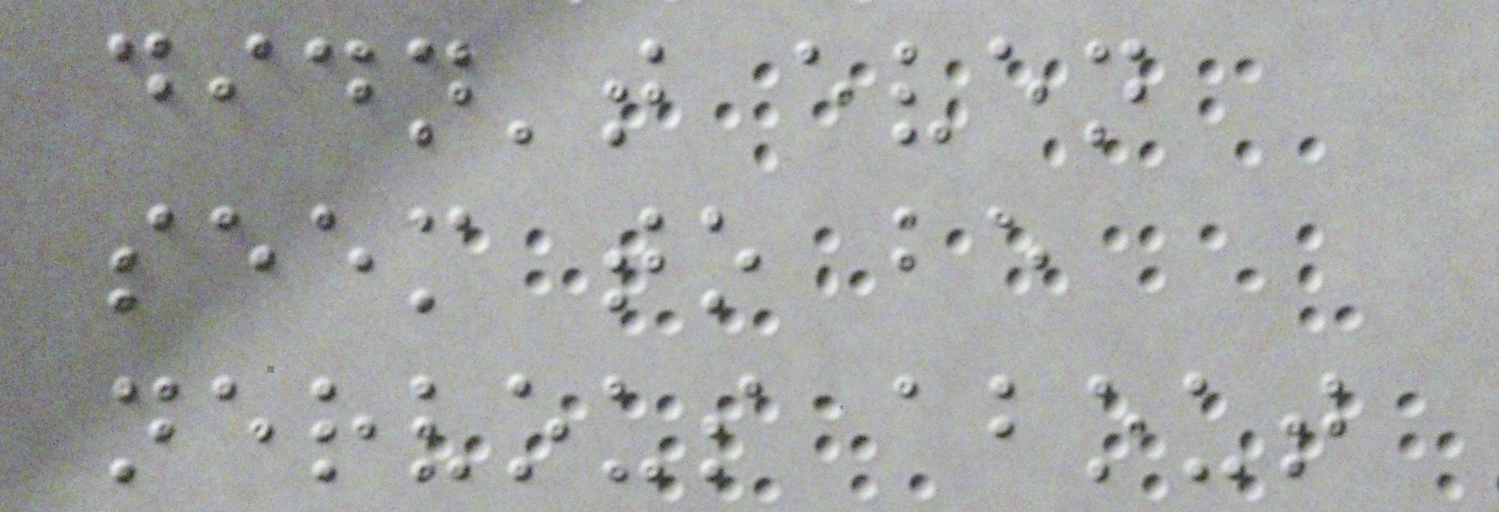didn't even
seem to be
nervous about
